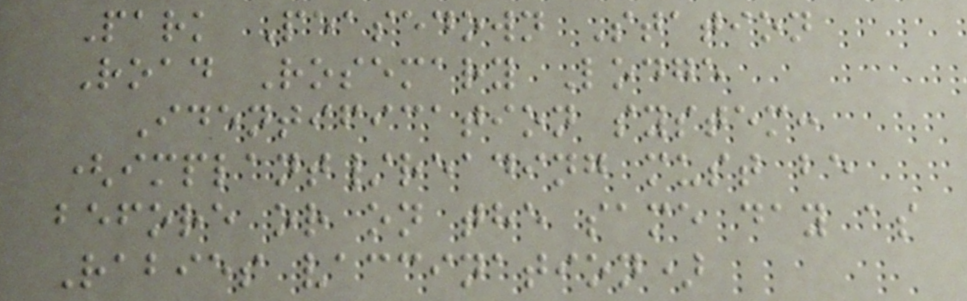Park Peasedown Station
Road Rosemary Lodge
Identification system:
(implant/reading must be
before or on the same day as
Rabies vaccination)
